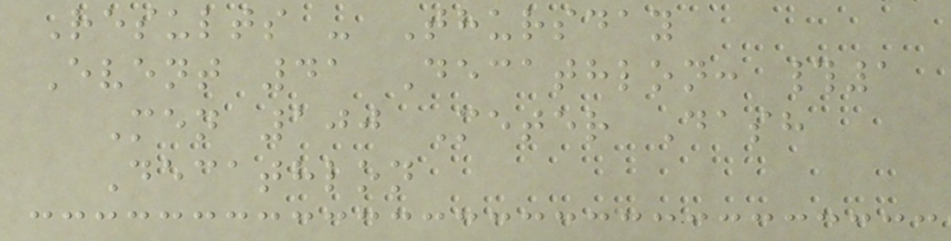Results - Thursday
Event 41 Decathlon: #1
Men 100 Meter Dash
Decathlon
